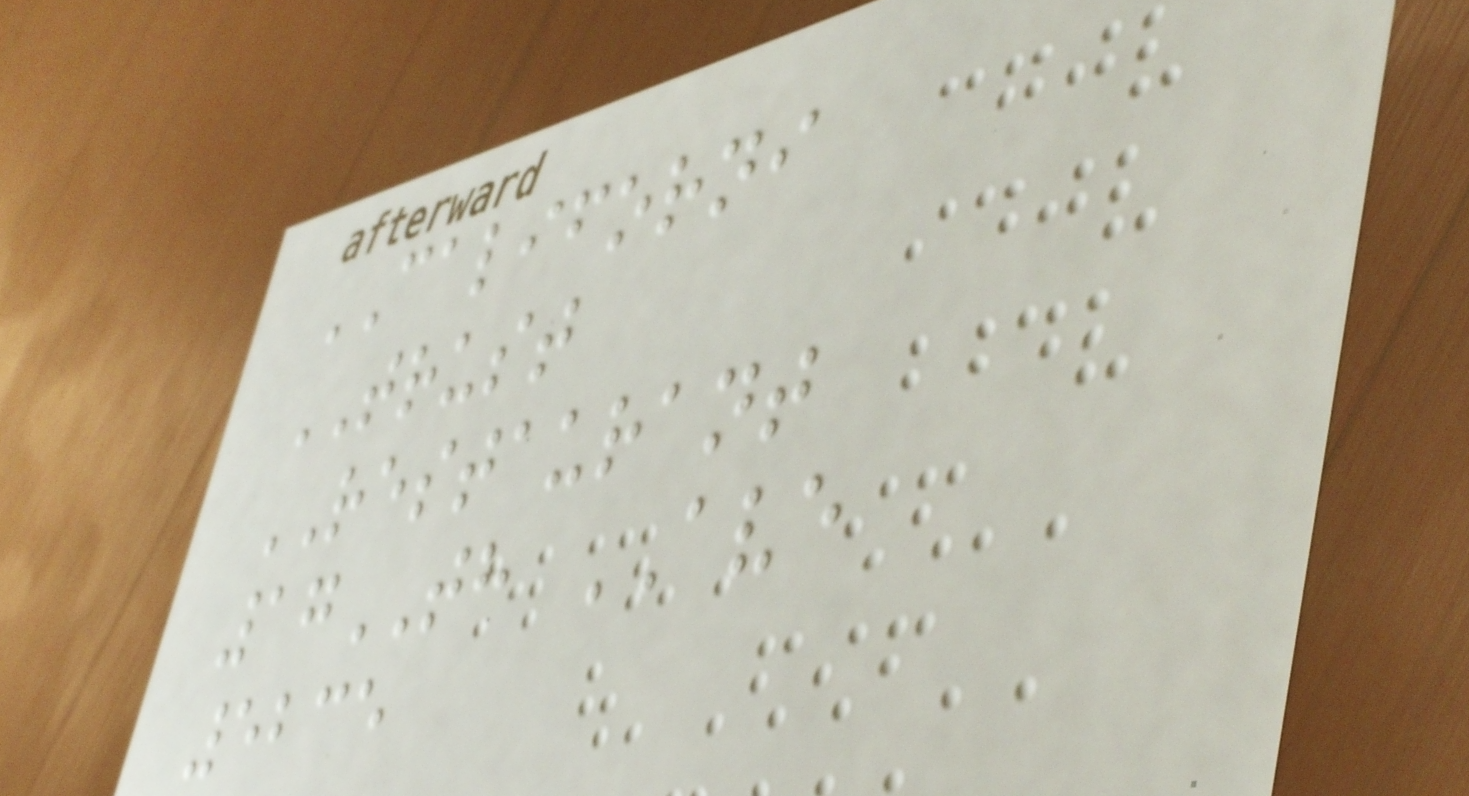CALIFORNI
TRUST
RESTAURANT
17TH AVE
5235
